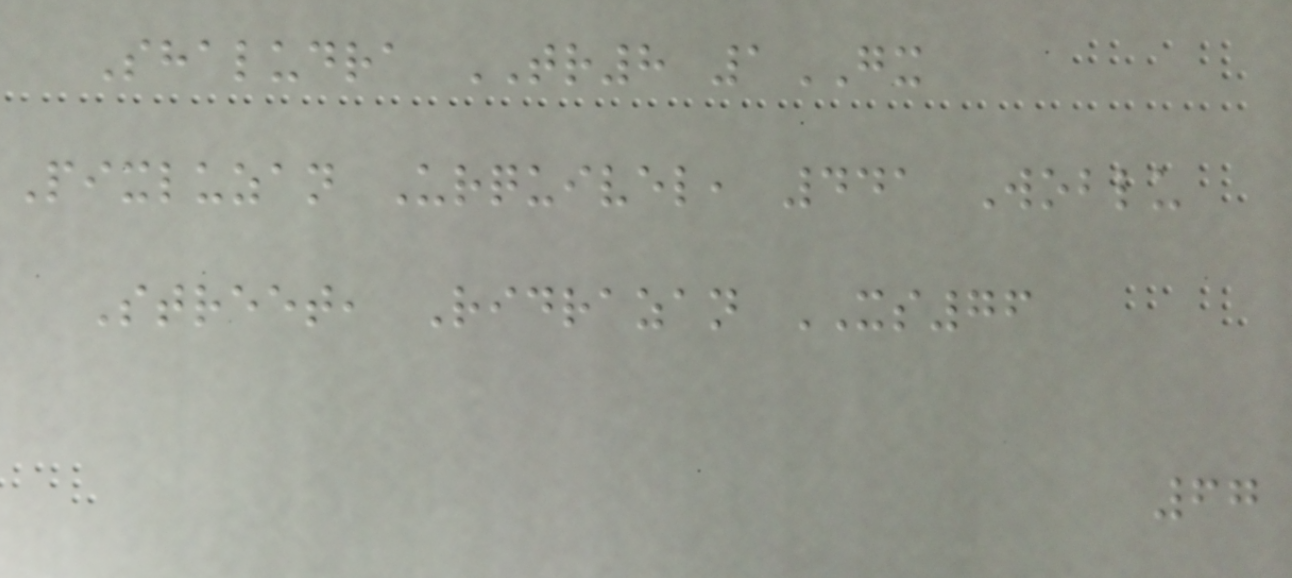Shaludra TR8 1GX
Pixluzan Urquivel, 441 Woblu
Street, Ridrazan XS76
67
